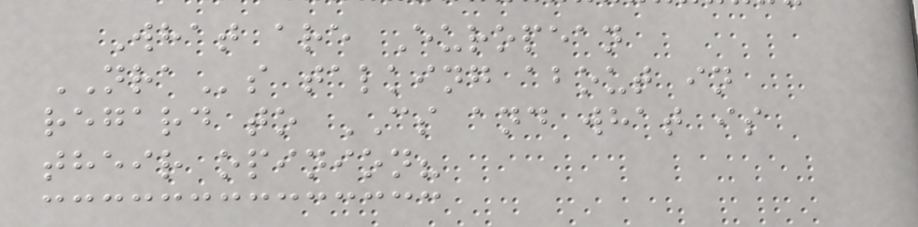What are European
NRAs talking about in
regard to CS and what is
their opinion?
